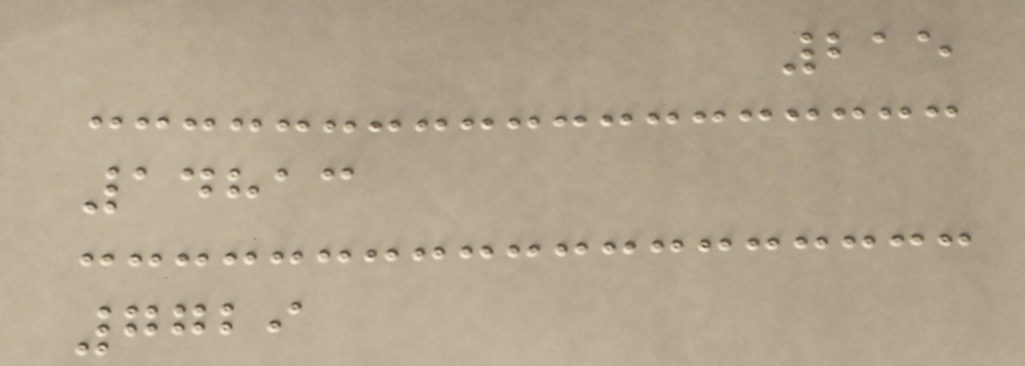215
14813
7729
